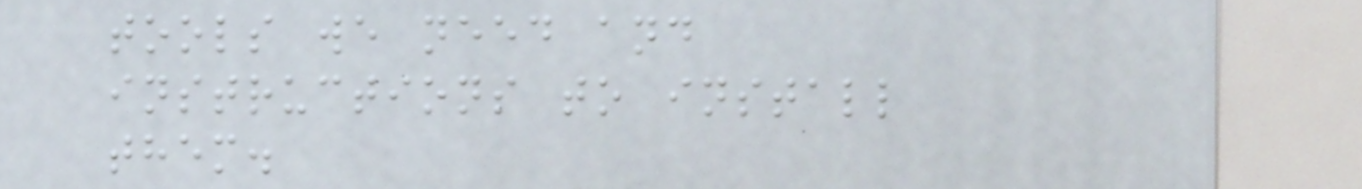tools we need and
instructions to install
them.
